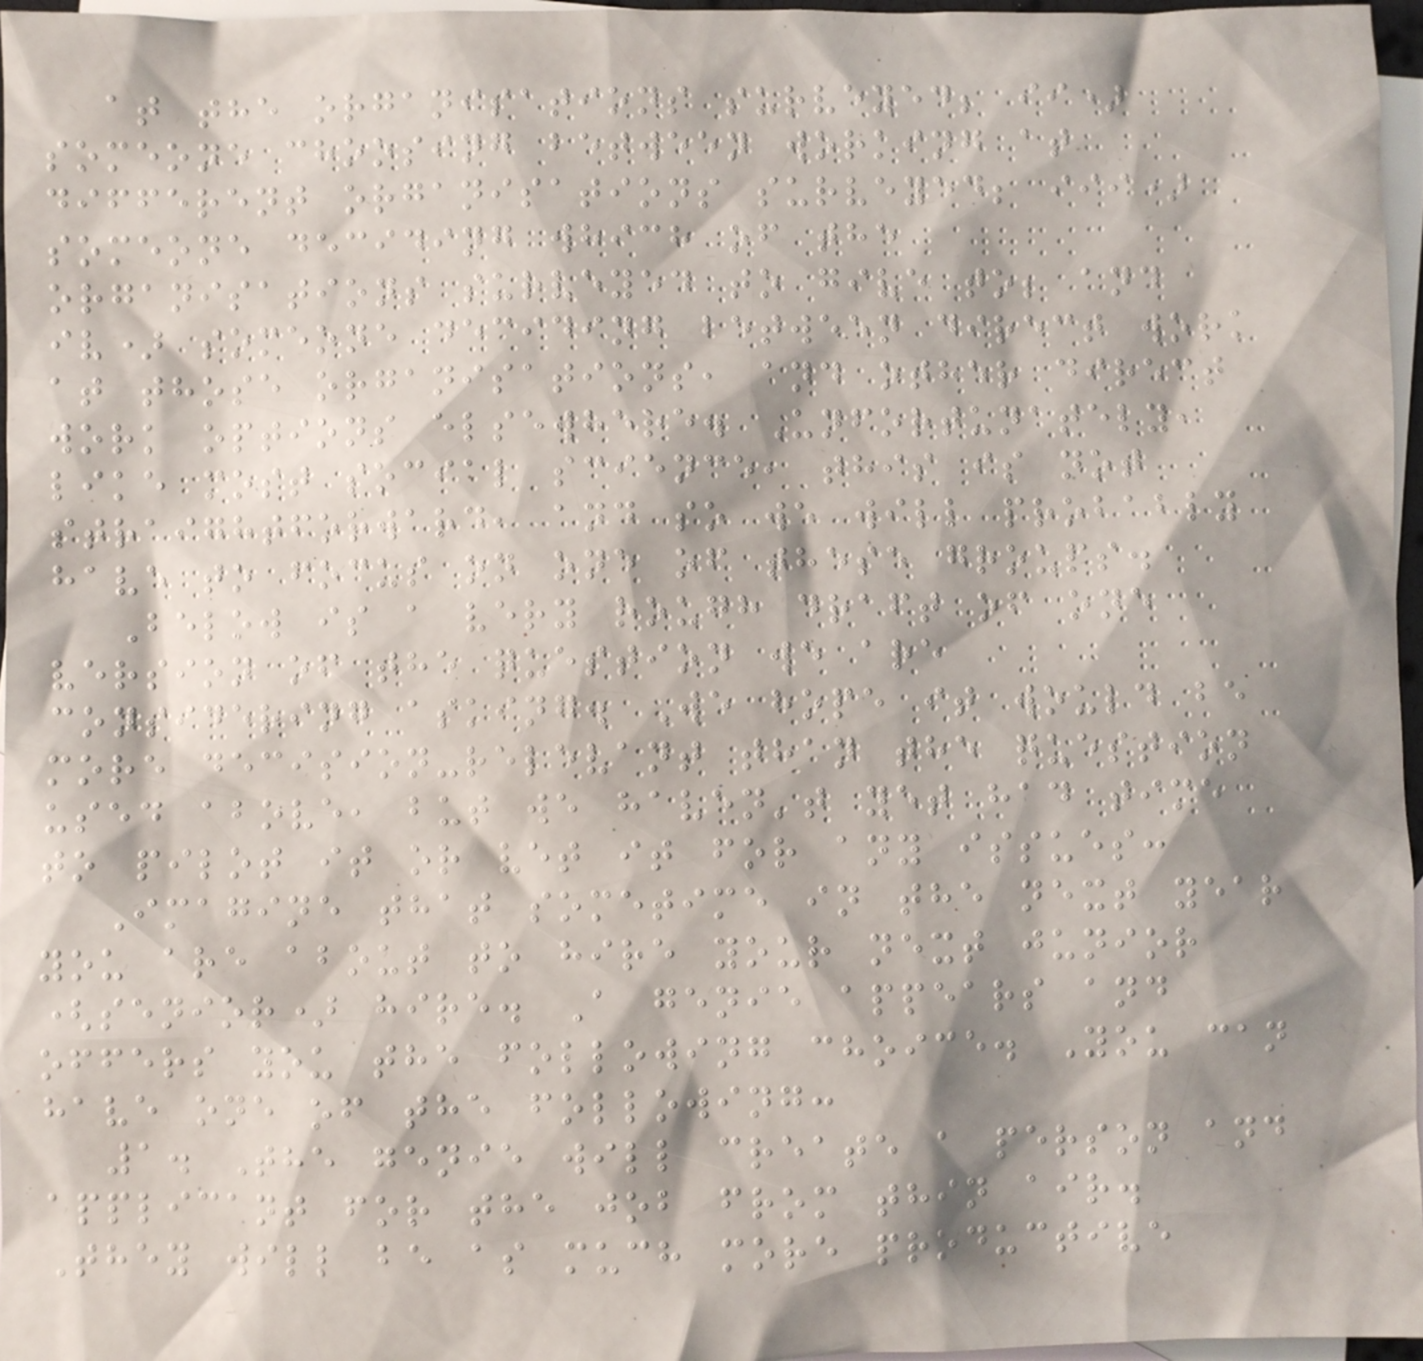at the organisations surveyed; ii)
someone choosing between working at
different organisations surveyed; iii)
someone deciding which of the
organisations surveyed to give to; and
iv) someone deciding between direct work
at those organisations, and other direct
work options elsewhere. Unfortunately,
like most social science, this is not
straightforward, and so we will probably
have to focus on one of these groups.
Below is a very rough draft of one
version of the question we are
considering asking. We hope it would be
more decision-relevant than the question
used above, but we haven't yet had time
to pilot it or vet it for any issues:
Imagine that sometime in the next year
you are about to hire your next junior
(senior) hire. A genie appears and
offers you the following choice. You can
have one of the following:
1. The genie will create a person and
applicant for the job from thin air.
They will be as much more productive
